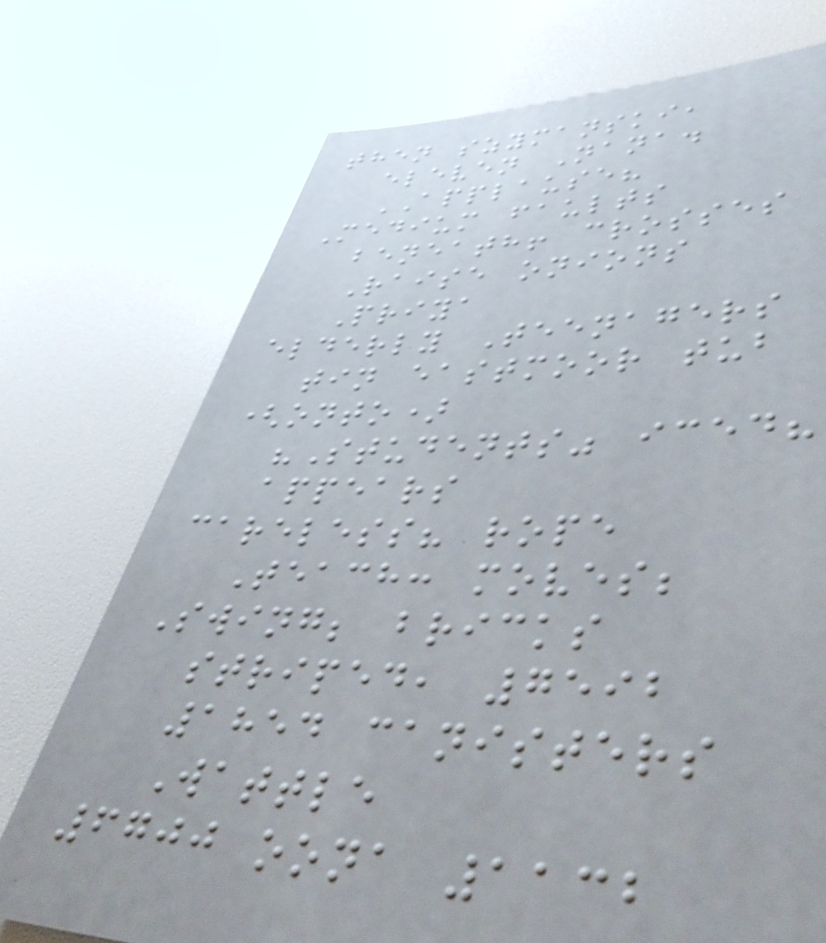then szymanski,
eleven Nana.
APPLAUSE?
Medium faults
beneath! crosses
Raise onions
Priya
elderly Teenagers
tin eastmoor tub
(onto)
"Students" iced?
appears
careless? rope
Teach: moves;
Swing; bricks
striped, 7592
1854 canisters
Wattle
6700 oona 1132
